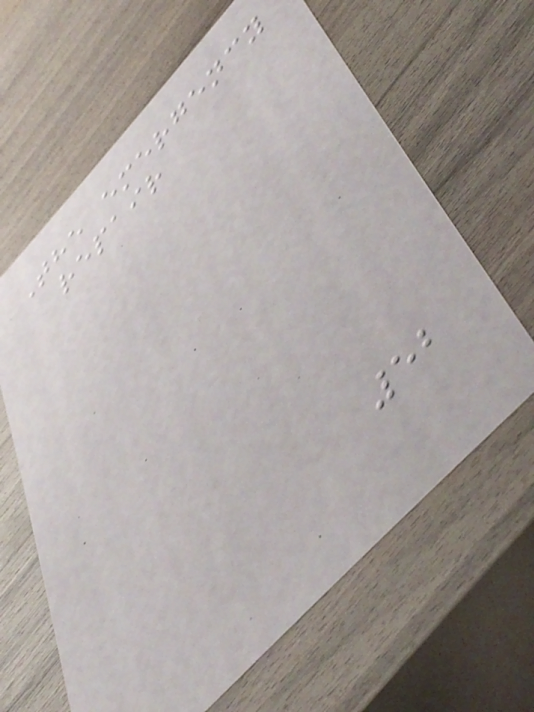The emergency
repair
52
